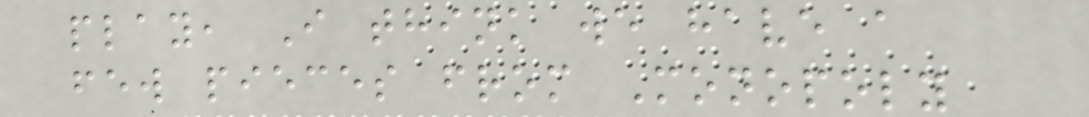play, I think we have a
few pieces from Monopoly
